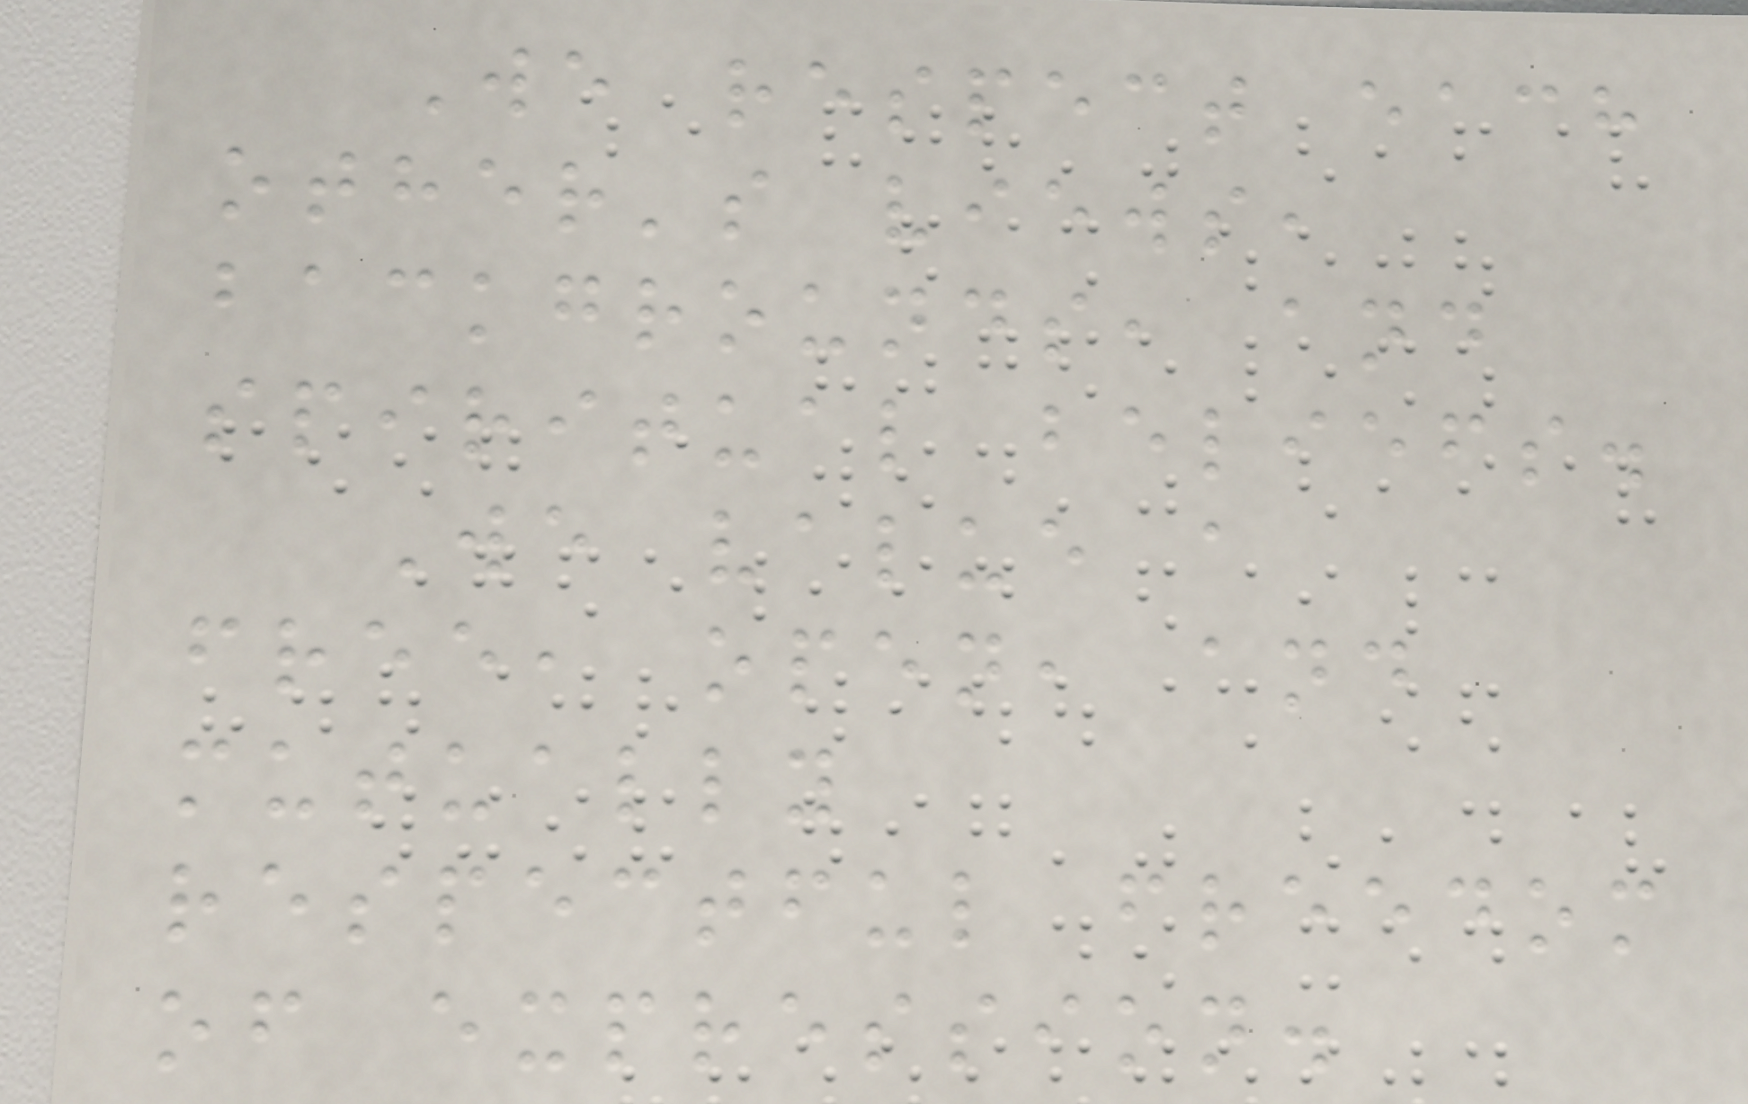We respect each
other's views,
backgrounds, and
spiritual beliefs.
We value a
free, open, and
mutually
respectful freedom
of expression.
